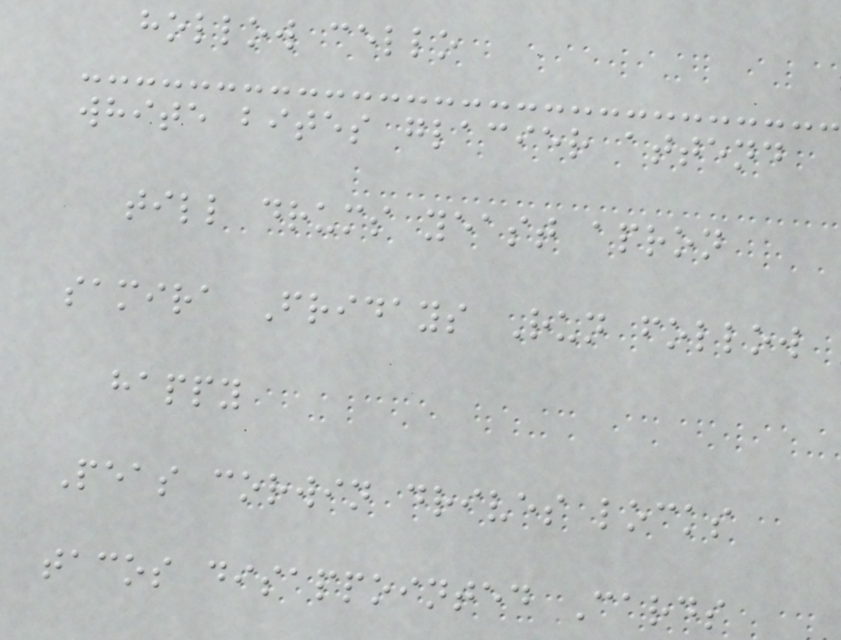hollow cello
white bites glacier attend
till drums yeast apron
samira Fridays Run follow
happy
Peas corwin drives locks
tacos disappointed Cards
